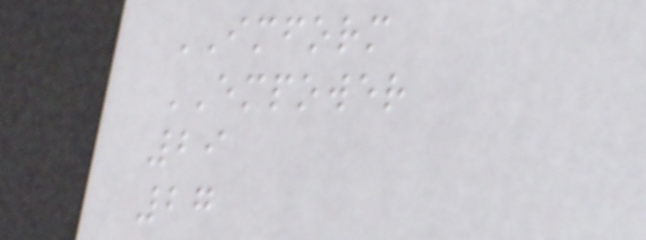IMFORM
EMPOWER
29
27
